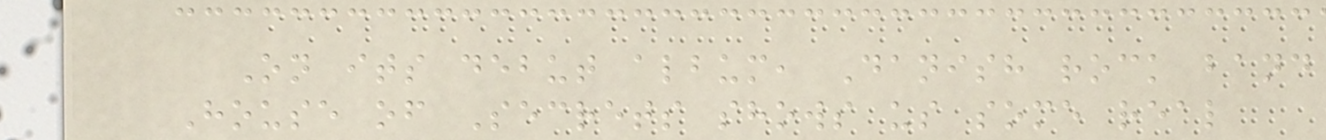On its debut album, Danish rock band
House of Secrets shows us some real
